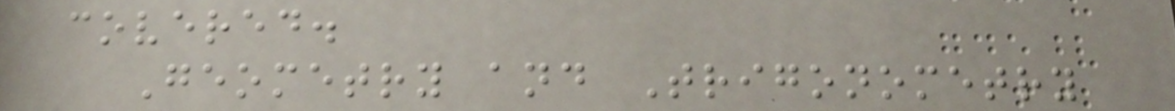covered.
Geometry and Trigonometry
